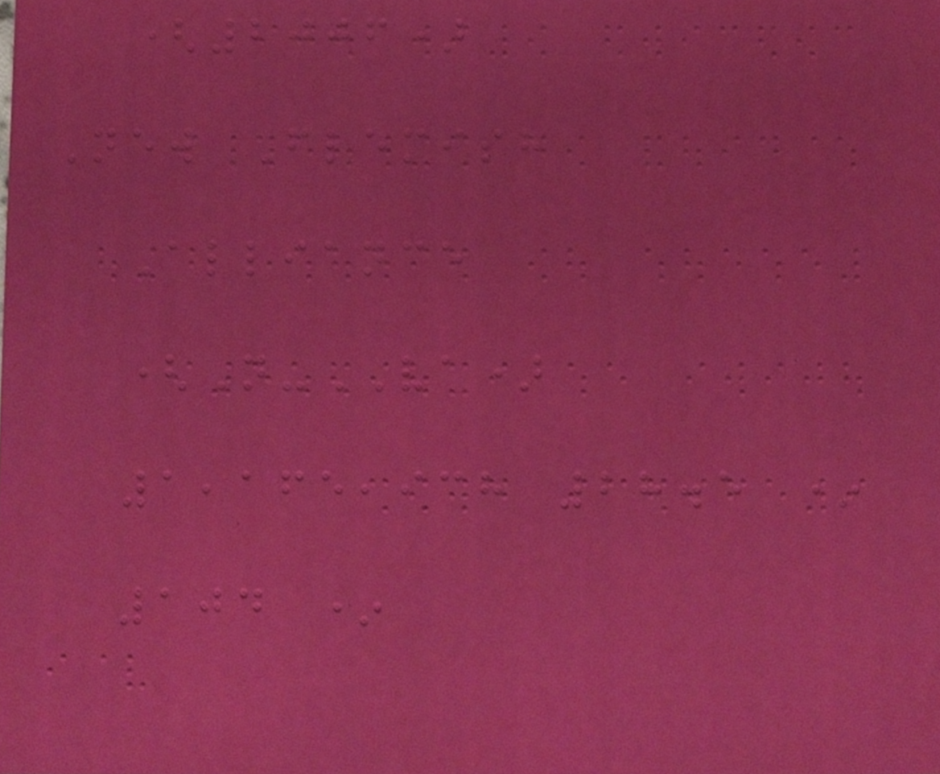(2006)
New Flemish
Alliance
(N-VA)
1,165,938 28.5 *
104 *
